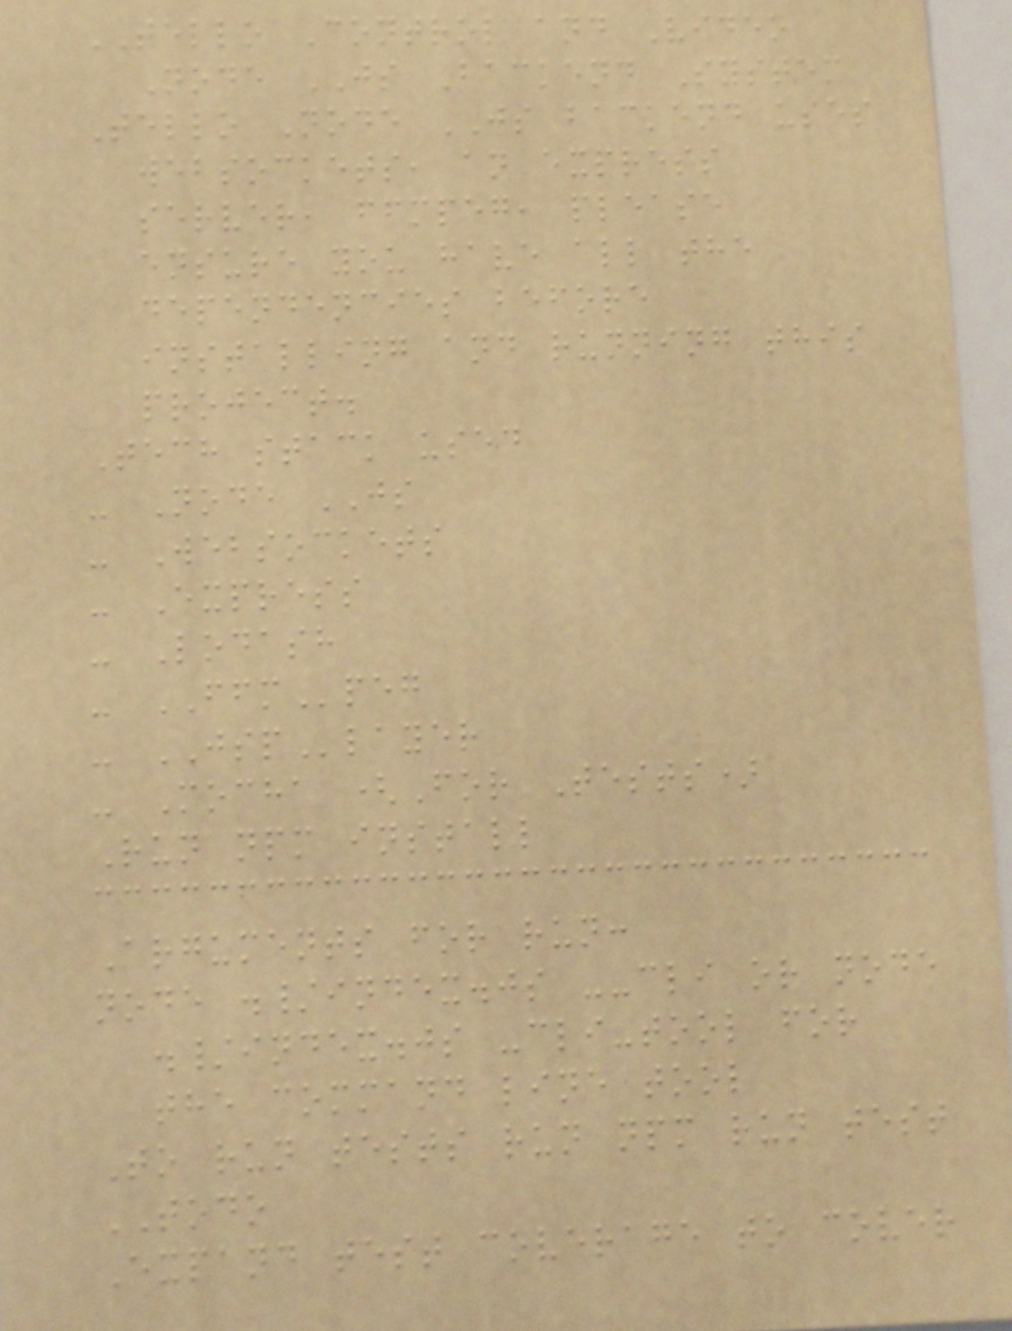TELLO Control and Video
Node JS Backend System
Tello Node JS backend uses
websockets, an express
server, ffmpeg, please
ensure you have all the
dependencies before
installing and running this
project.
Tech stack used
- Node JS
- Websockets
- Express
- Lodash
- FFMpeg
- JSPlayer
- Mocha (For Tests)
Run npm install
Arguments for run:
node ./index.js --cli or node
./index.js -cli-tool for
the command line tool
To run tests run npm run test
TODO
Expand test coverage to cover
